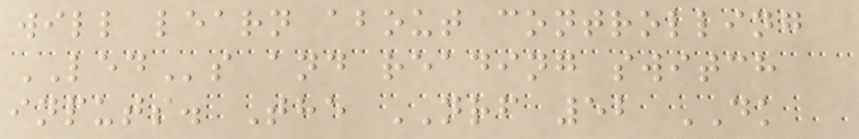will learn about controlling
LEDs and reading switch
inputs. The NRF 52 DK
